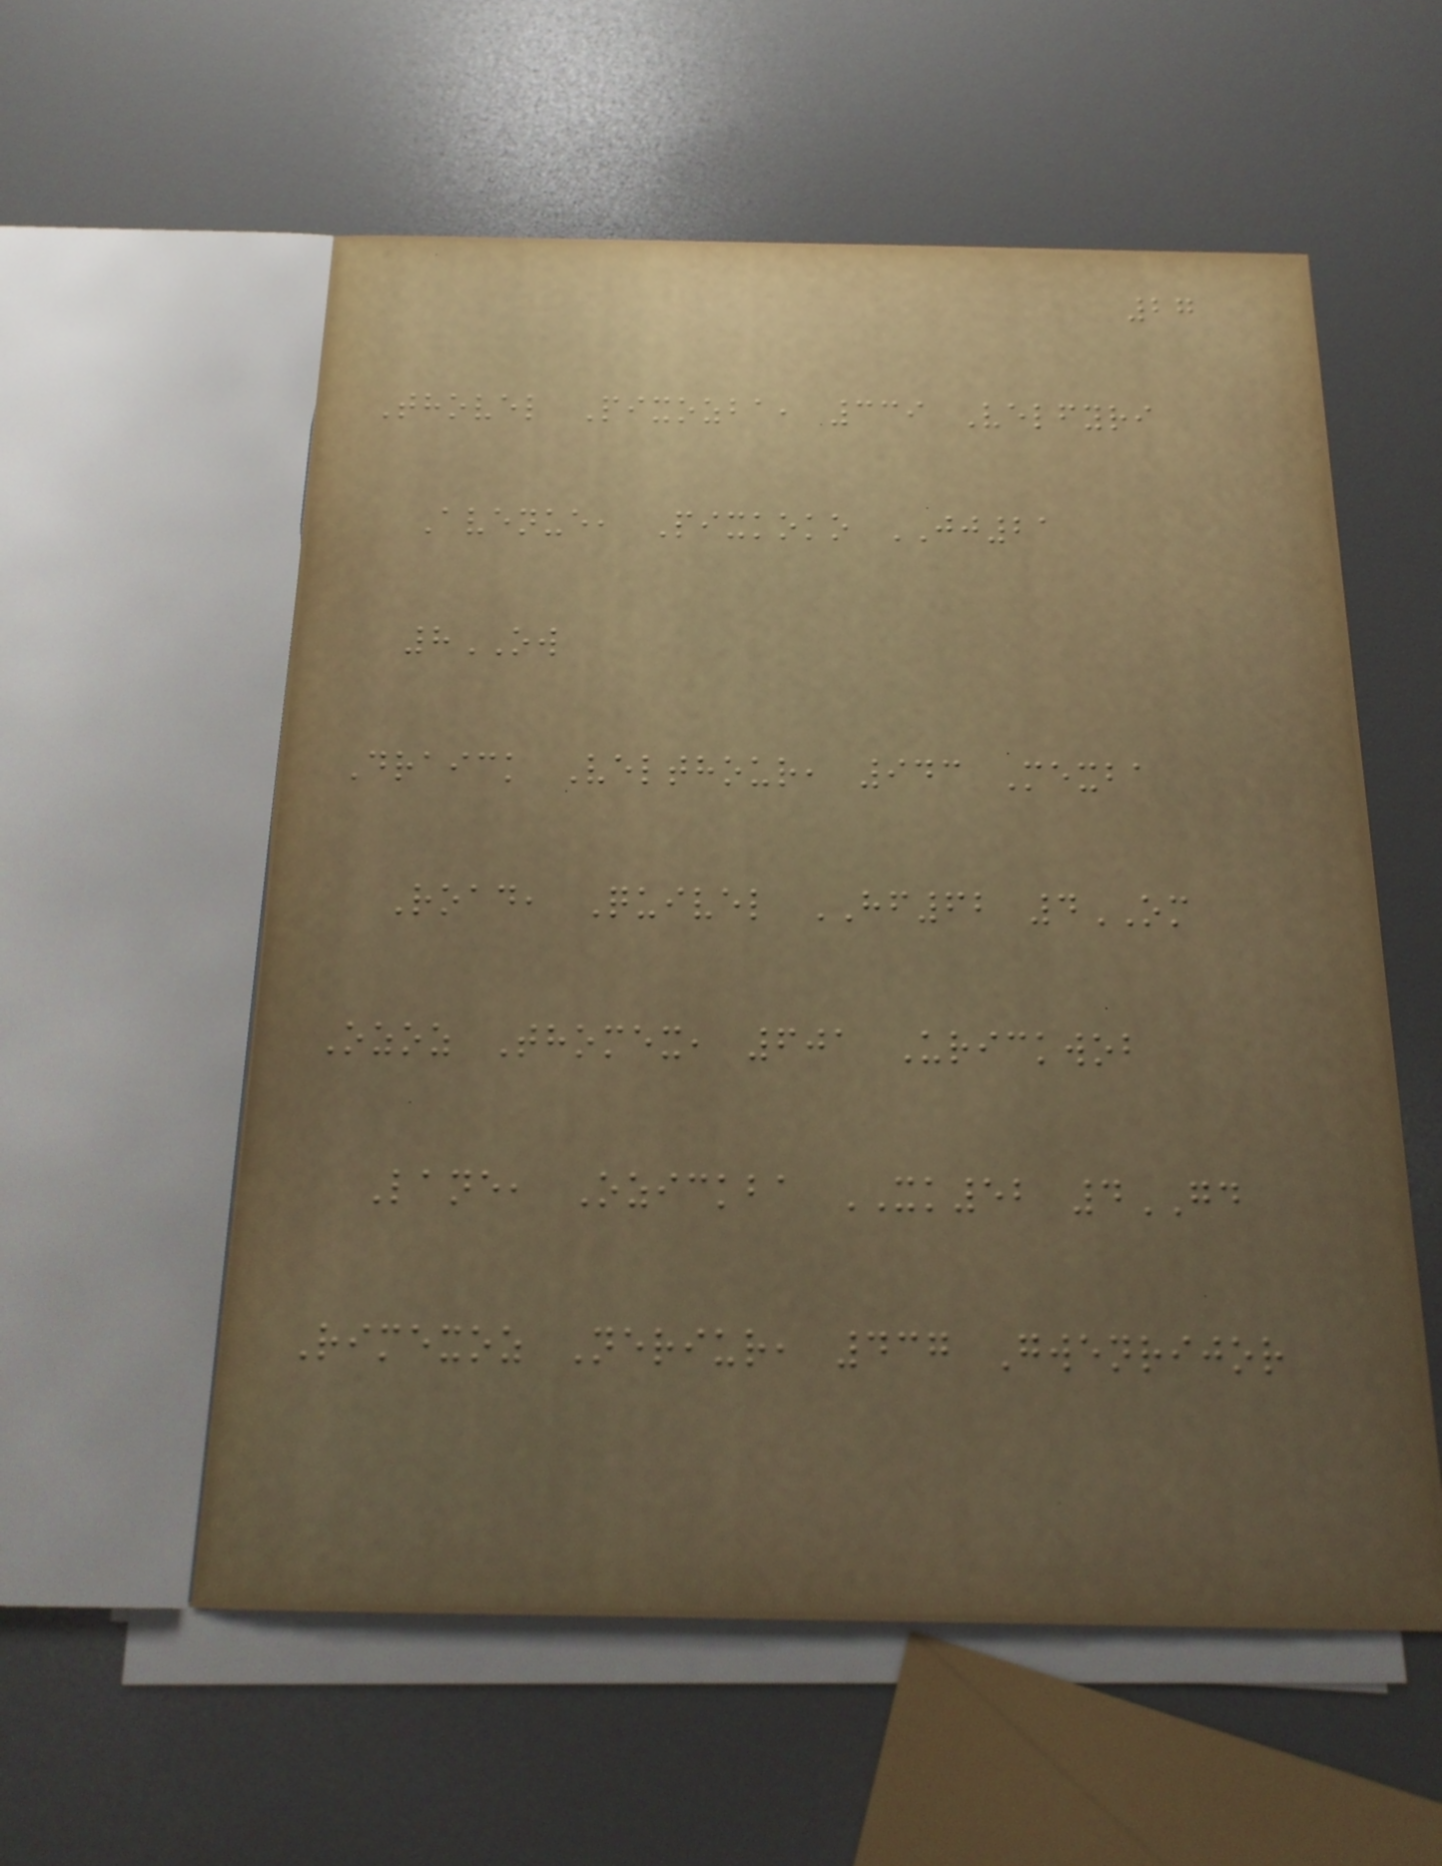27
Thovel Pixozba, 339 Velfyri
Avenue, Pixkoko JJ21
8OW
Draick Velthour, 943 Mexba
Road, Quivel HF62 4OM
Ozoz Thomex, 601 Urickwob
Lane, Ozickba XK52 4GD
Rimexoz Neriur, 437 Gwenrijor
